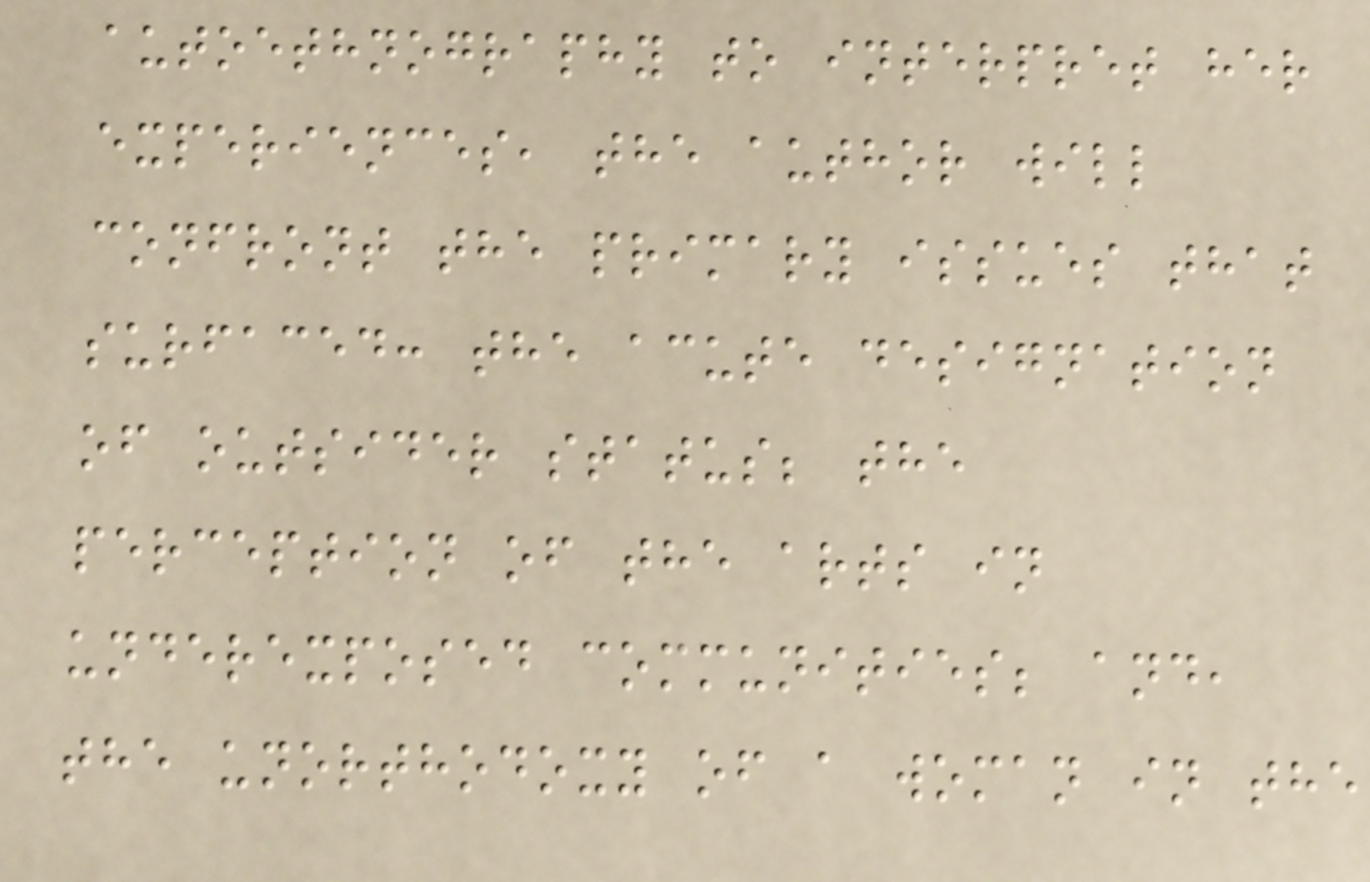autoethnography to interpret her
experiences, the author will
confront the primary issues that
surfaced: the acute designation
of outsider status; the
perception of the arts in
underexposed communities; and,
the unorthodoxy of a woman in the
